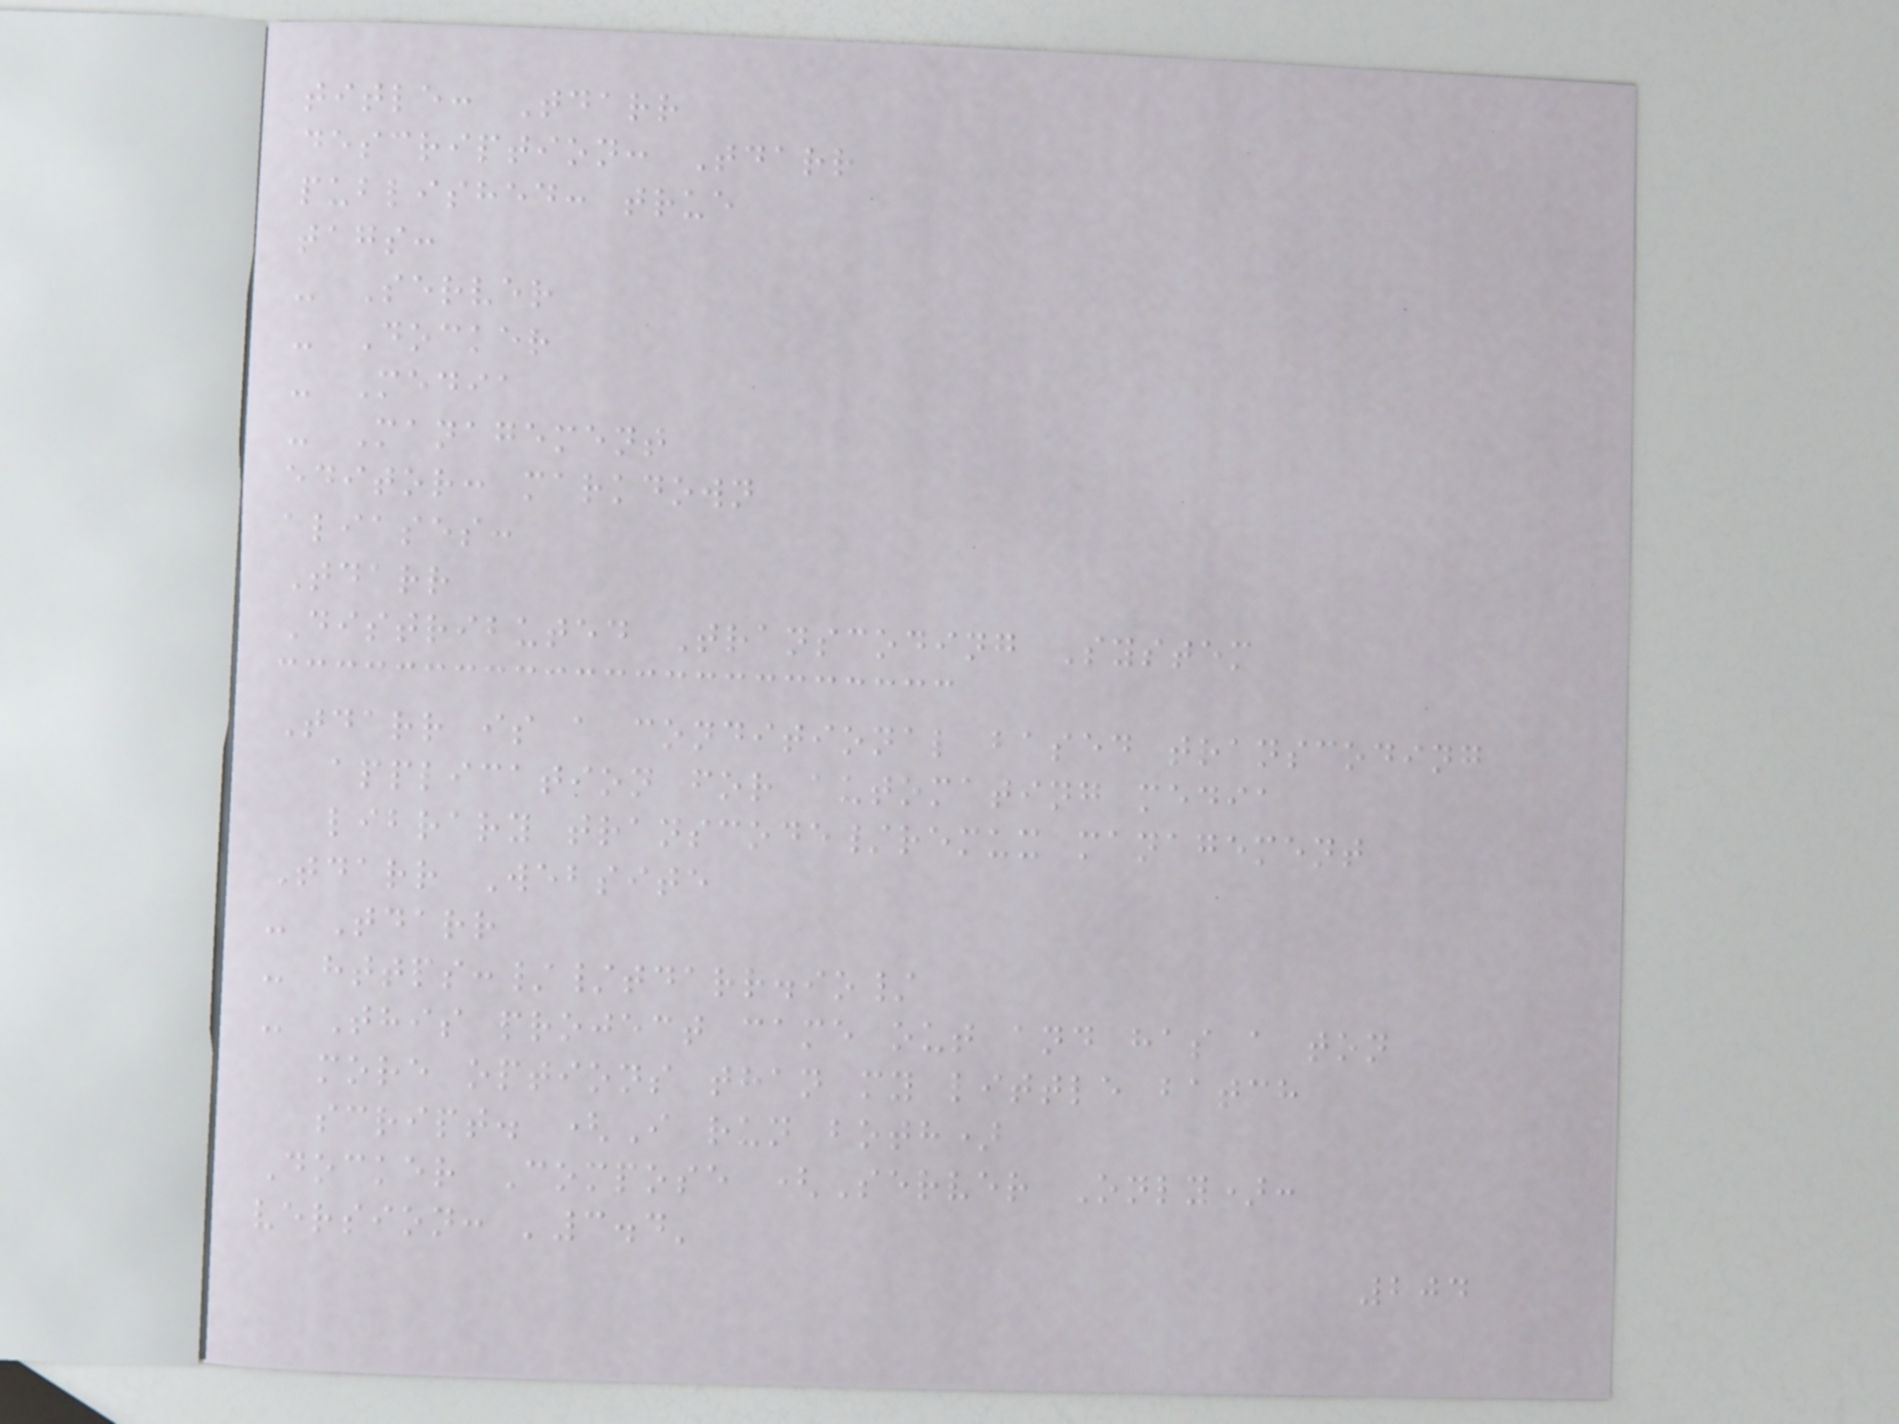title: Tdarr
description: Tdarr
published: true
tags:
- Server
- Docker
- Media
- Management
editor: markdown
aliases:
Tdarr
Distributed Transcoding System
Tdarr is a conditional based transcoding
application for automating media
library transcode/remux management
Tdarr Website
- Tdarr
- https://tdarr.io/
- This project came out and has a ton
more options than my little batch
script. (I run both)
Docker Compose (Server Only):
version: '3.4'
204
